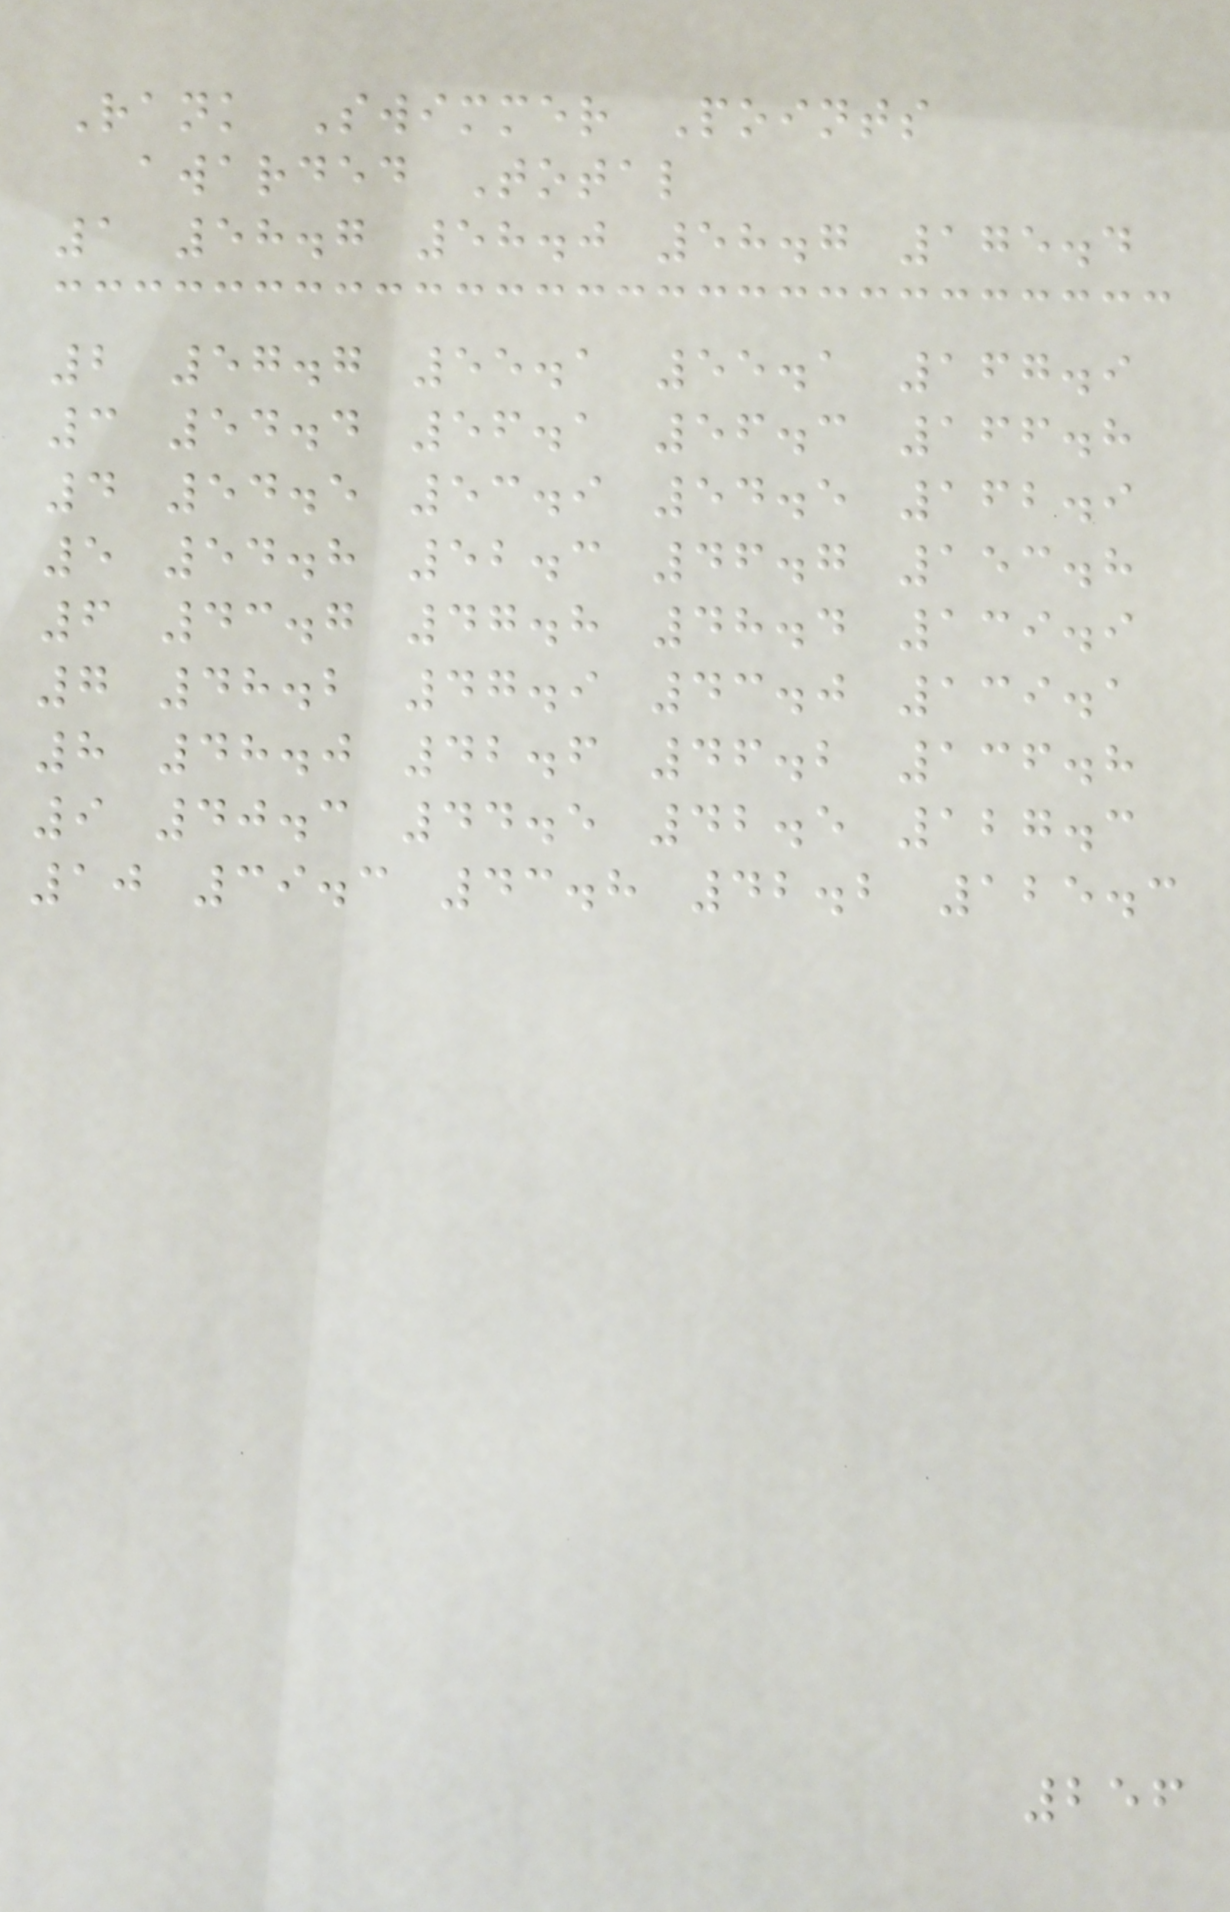Rank Swimmer Points
awarded Total
1 58.7 58.0 58.7 175.4
2 57.7 55.1 55.1 167.9
3 54.4 56.1 56.3 166.8
4 54.5 53.9 54.5 162.9
5 54.8 52.3 46.7 153.8
6 43.7 47.8 48.4 139.9
7 48.2 47.9 43.0 139.1
8 48.0 42.6 46.2 136.8
9 40.3 44.5 42.5 127.3
10 39.3 43.8 42.2 125.3
256
